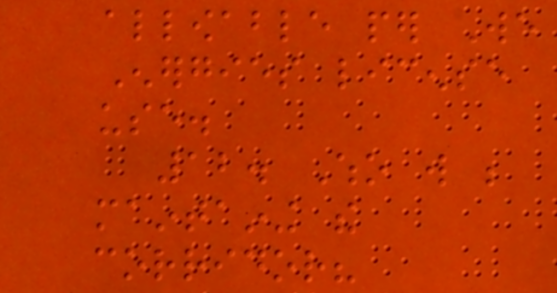allowable per We
Energies license
use.
12. Who will be
maintaining the
corridor?
